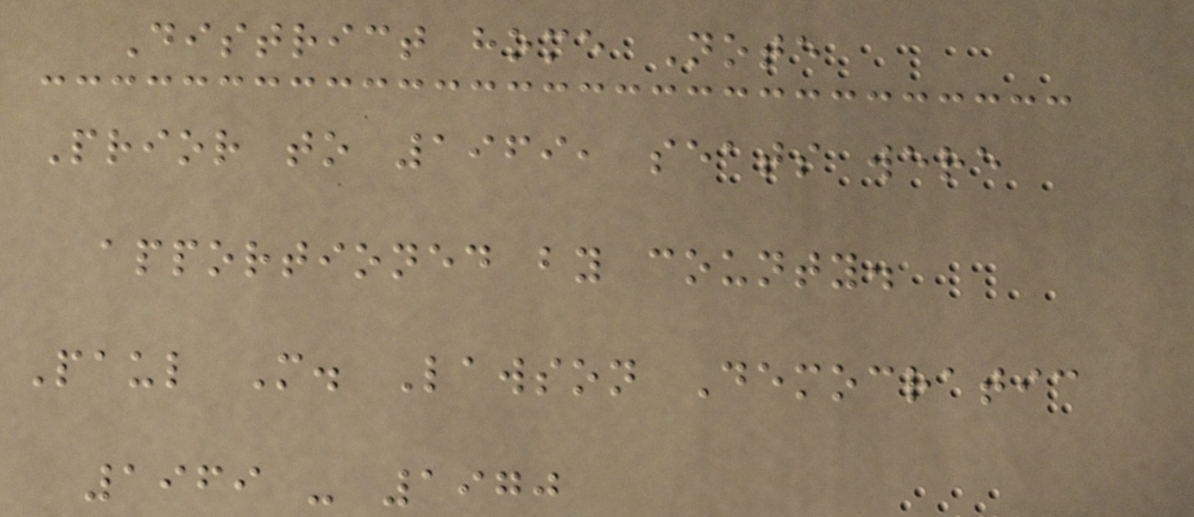District home Note
Prior to 1969, seats were
apportioned by county.
Paul M. Lawson Democratic
1969 - 1970
